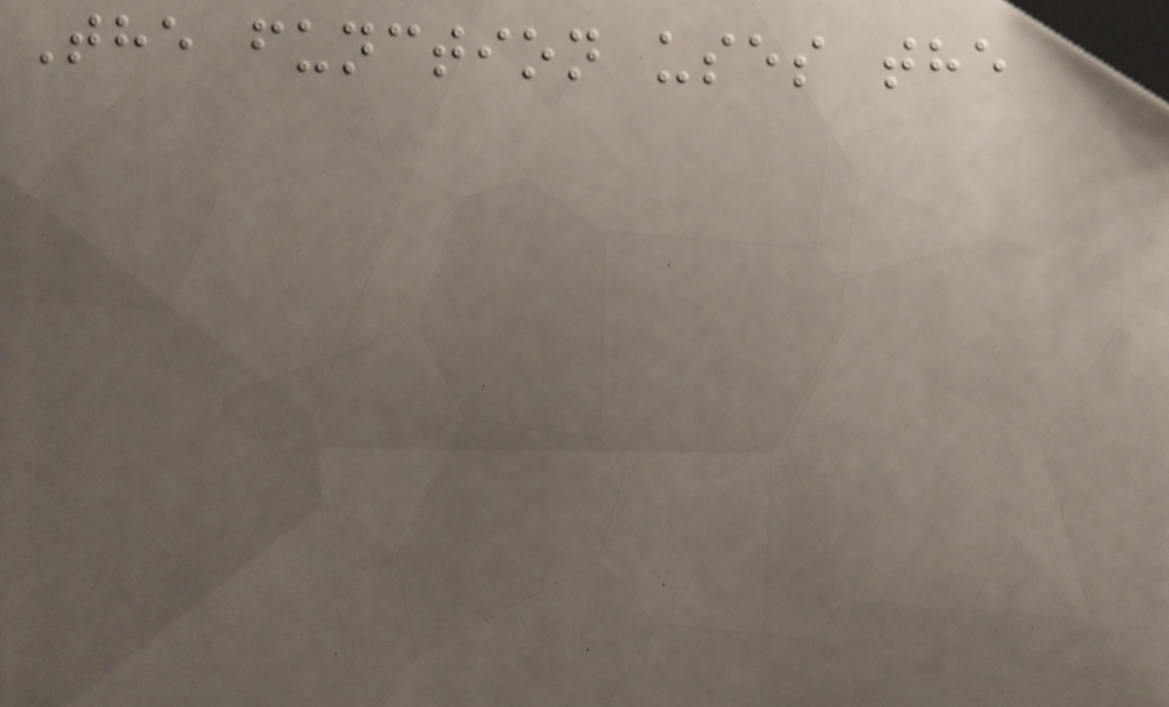The function uses the
